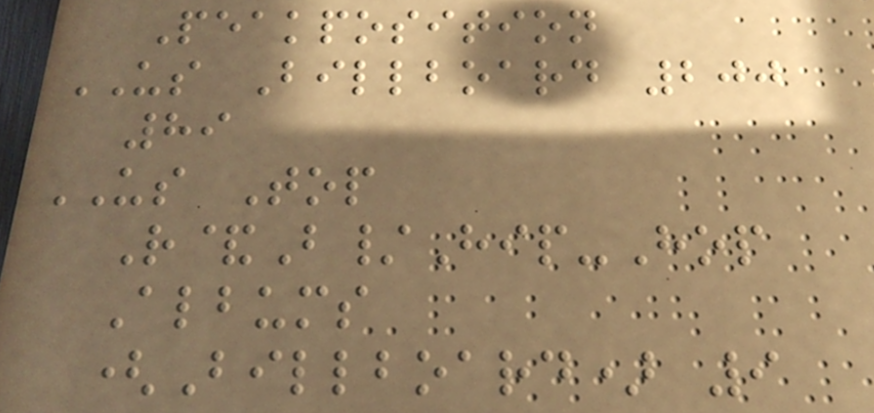Peakposition
US Billboard 200
89
US Top
R&B/Hip-Hop
Albums
(Billboard) 9
